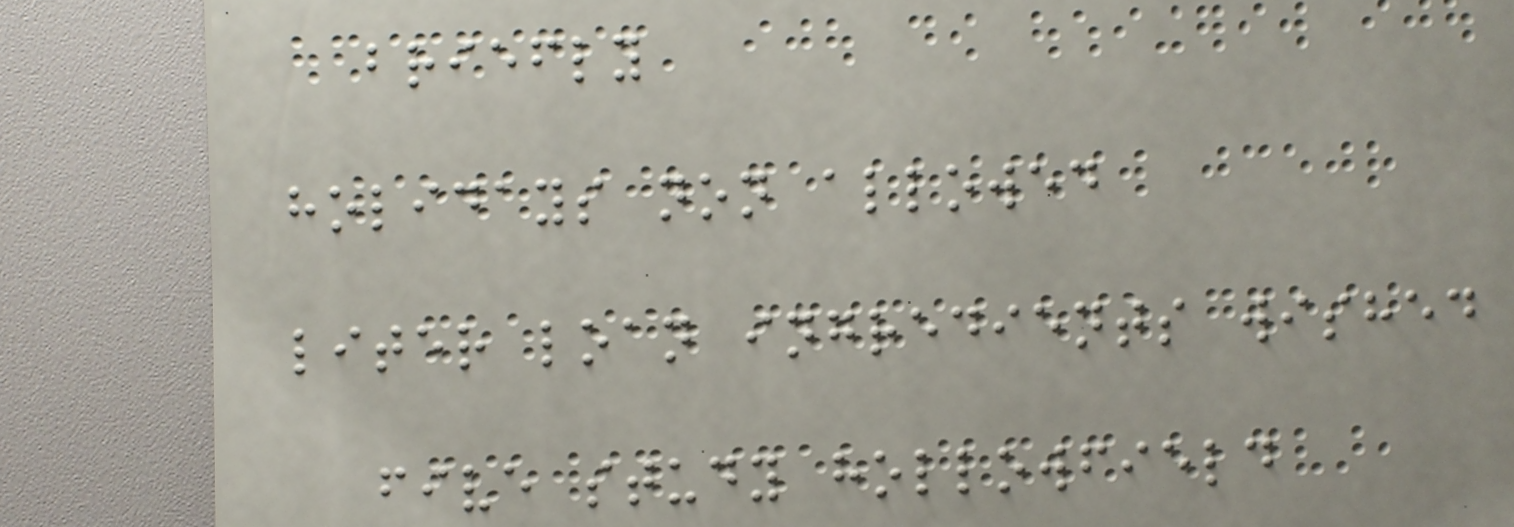briefly
holidays non allowed
liter loan ingredients wished
five study hollowfield
